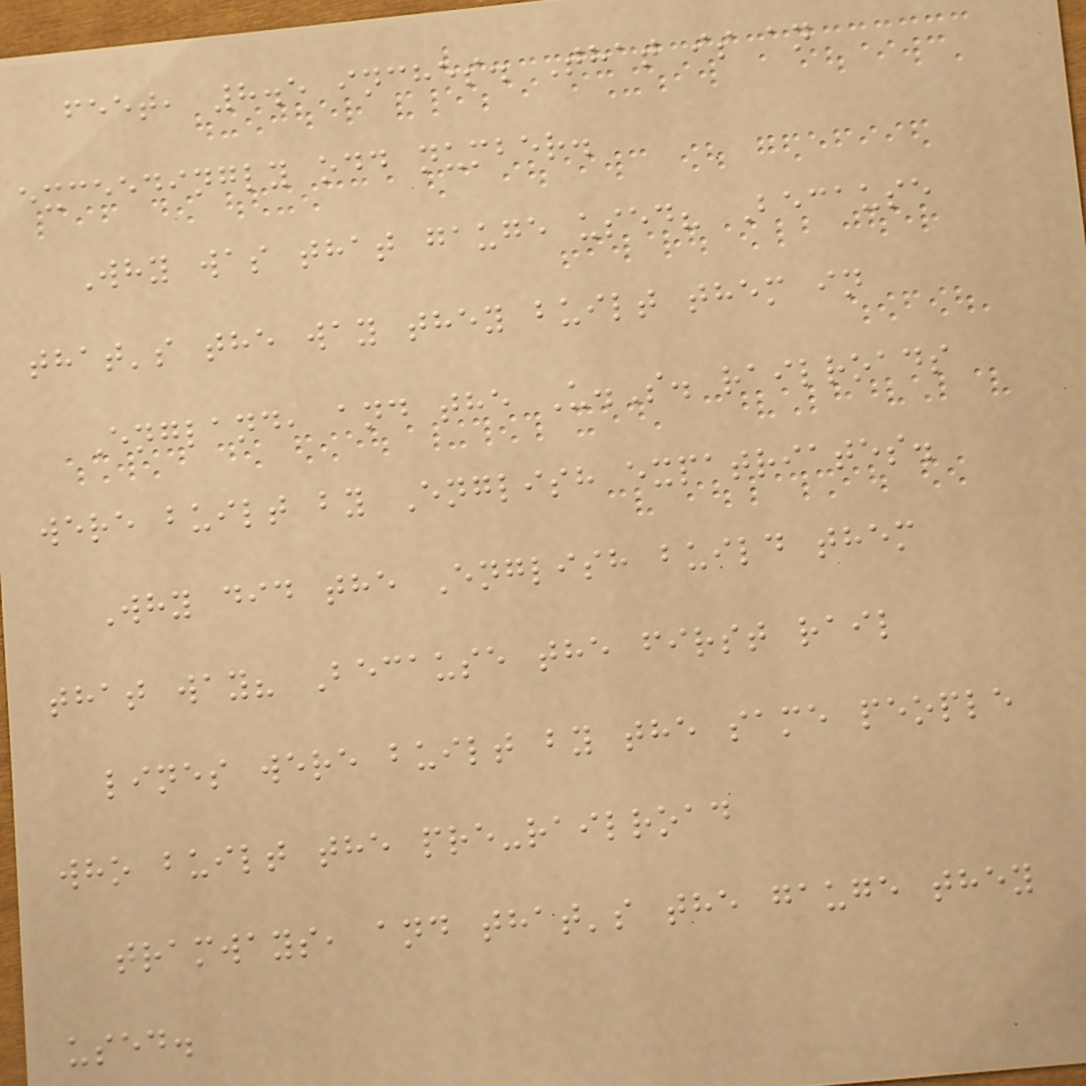feet, 8.5 inches. That is an
exceedingly odd number.
Why was that gauge used? Because
that's the way they built them in
England, and the U.S. railroads
were built by English expatriates.
Why did the English build them
that way? Because the first rail
lines were built by the same people
who built the pre-railroad
tramways, and that's the gauge they
used.
